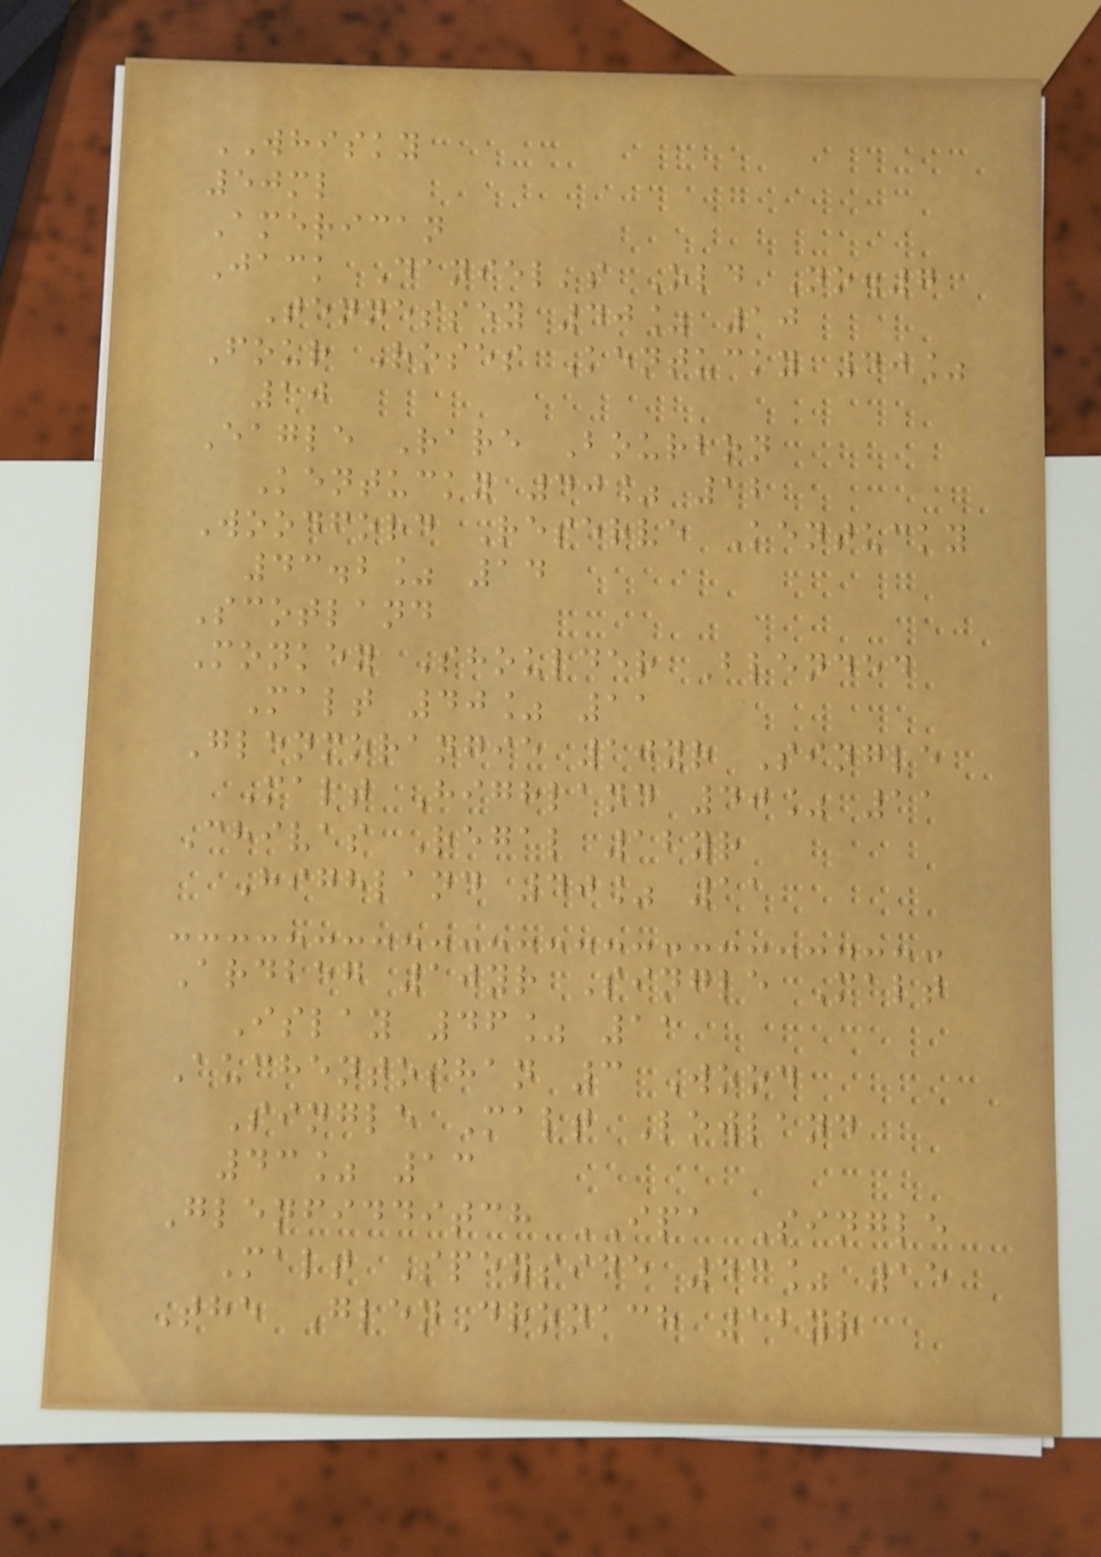WHISKY
50ml
American
Jack Daniel's Old No.7
Tennessey 40% 10
Four Roses Kentucky 40%
10
Eagle Rare Bourbon
Kentucky 40% 12
Woodford Reserve Kentucky
43.2% 14
Scotland
Monkey Shoulder Blended
Malt 40% 11
Glenmorangie 10yr Single
Malt Highland 40% 11
Chivas Regal 12yr
Highland 40% 11
Ardbeg 10yr Single Malt
Islay 46% 11
Auchentoshan 3 Wood
Single Malt Lowland
43% 13
Glenfidditch IPA Single
Malt Speyside 43% 15
The GlenDronach 12yr
